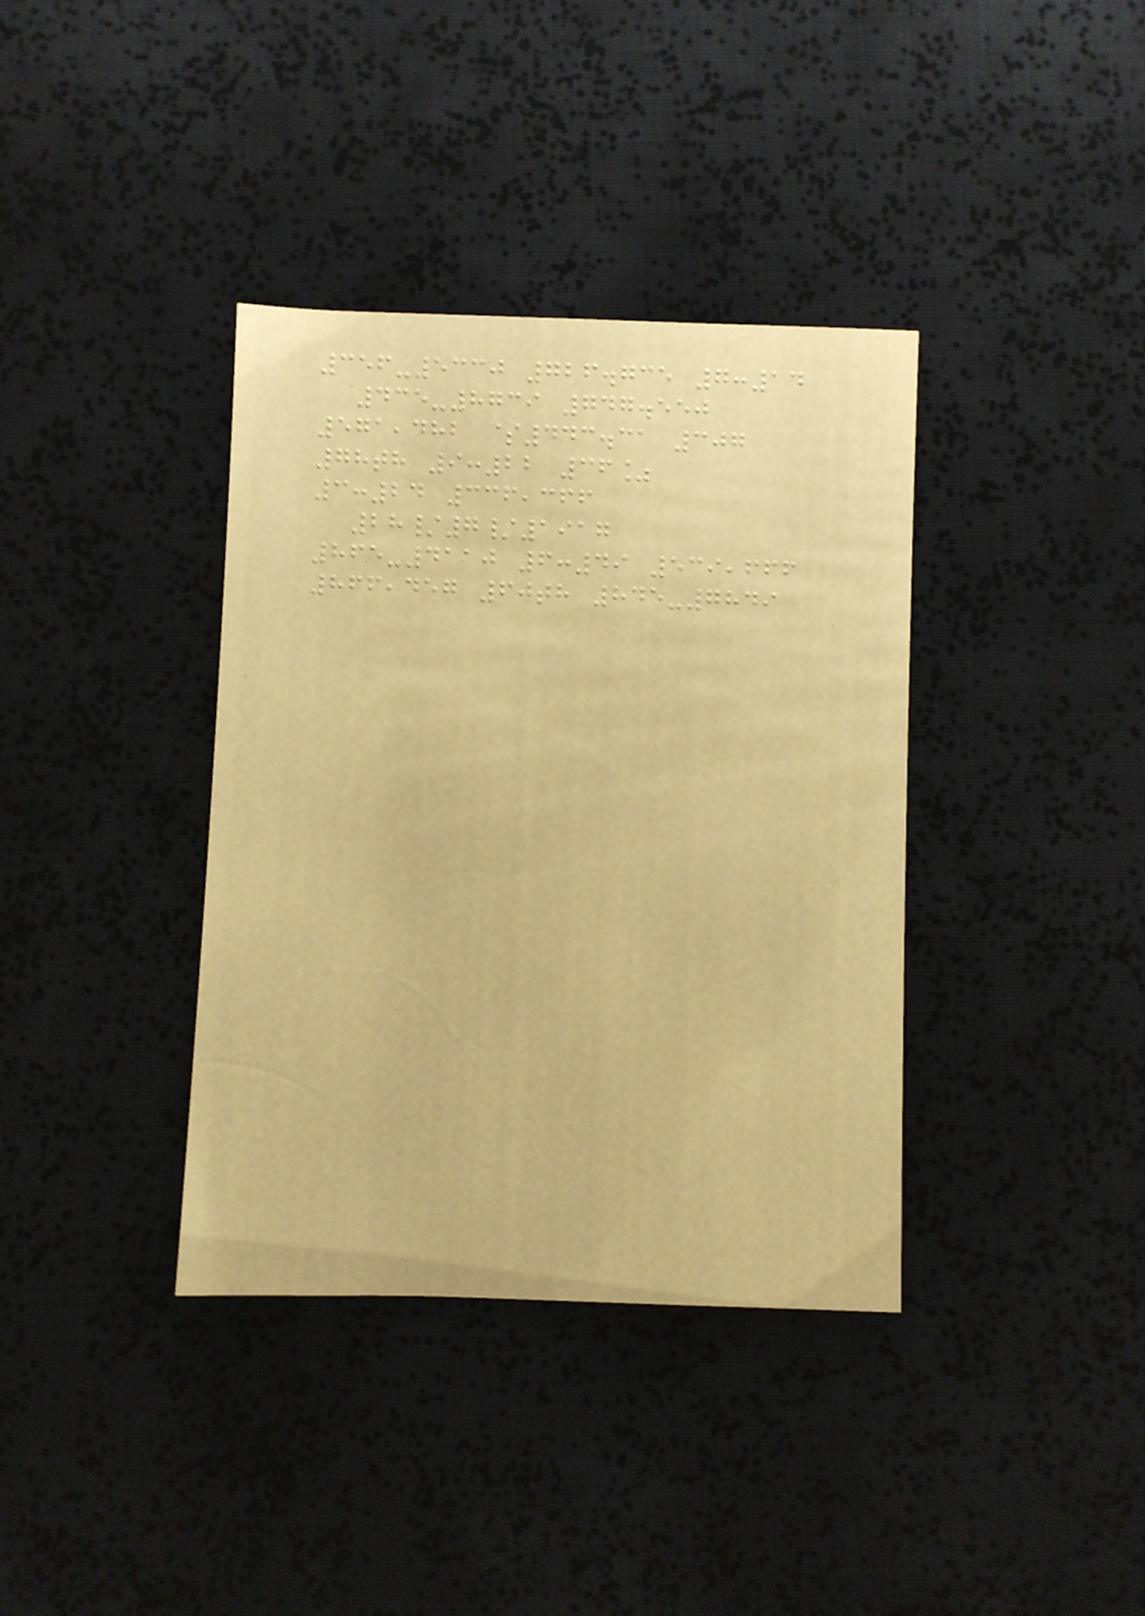356-5330 726.735 7:14
435-8739 747.550
571,482 $443.31 307
78th 9:22 36%
3:24 336,366
28/7/1917
865-4110 6:49 539,666
866,457 60th 845-7849
